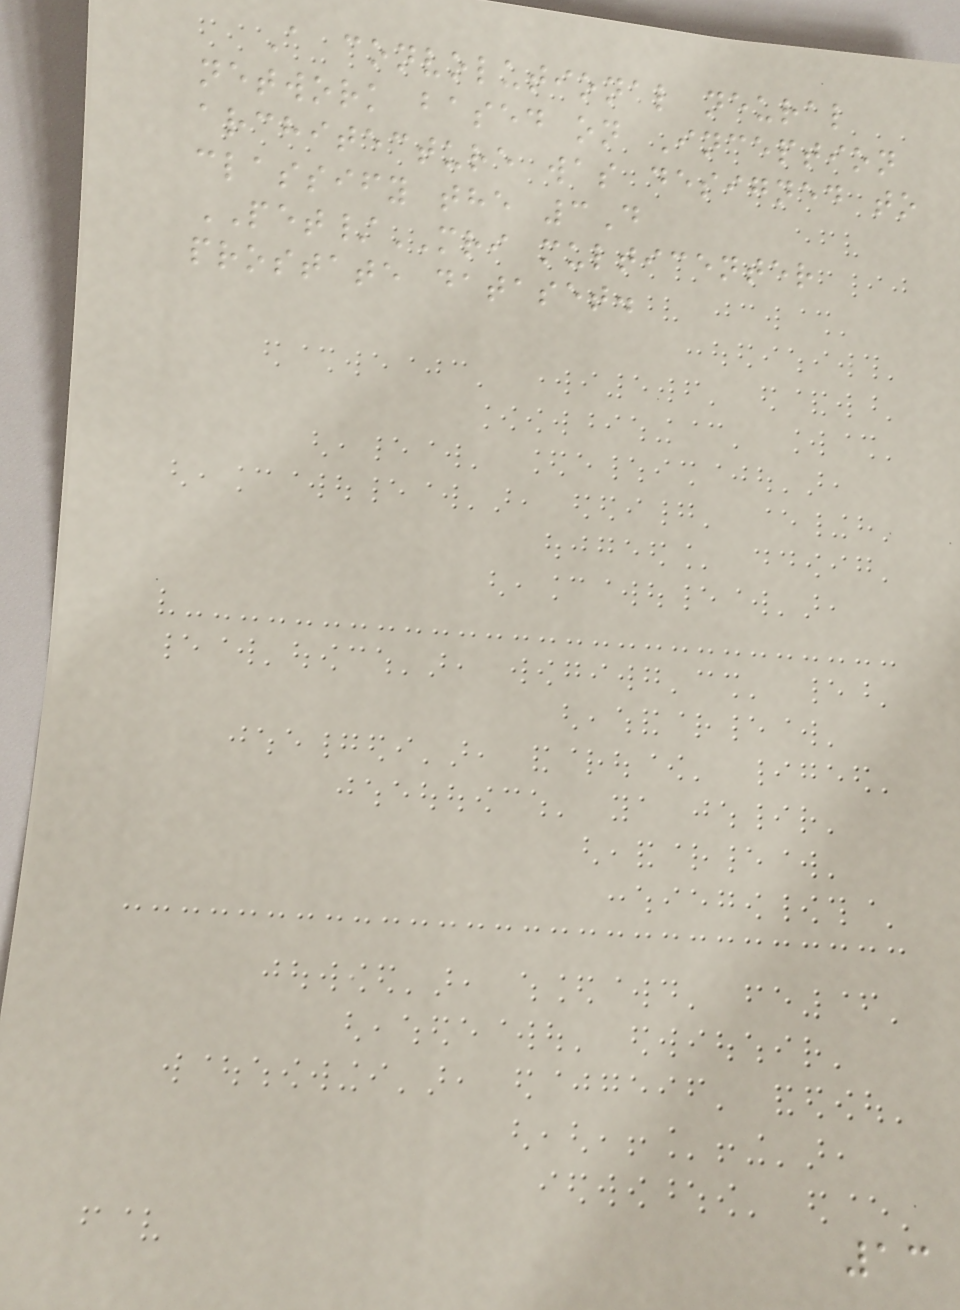A convolutional neural
network based on Inception
architecture was designed to
classify the 3D
PET/MRI multicenter
prostate dataset.
13
